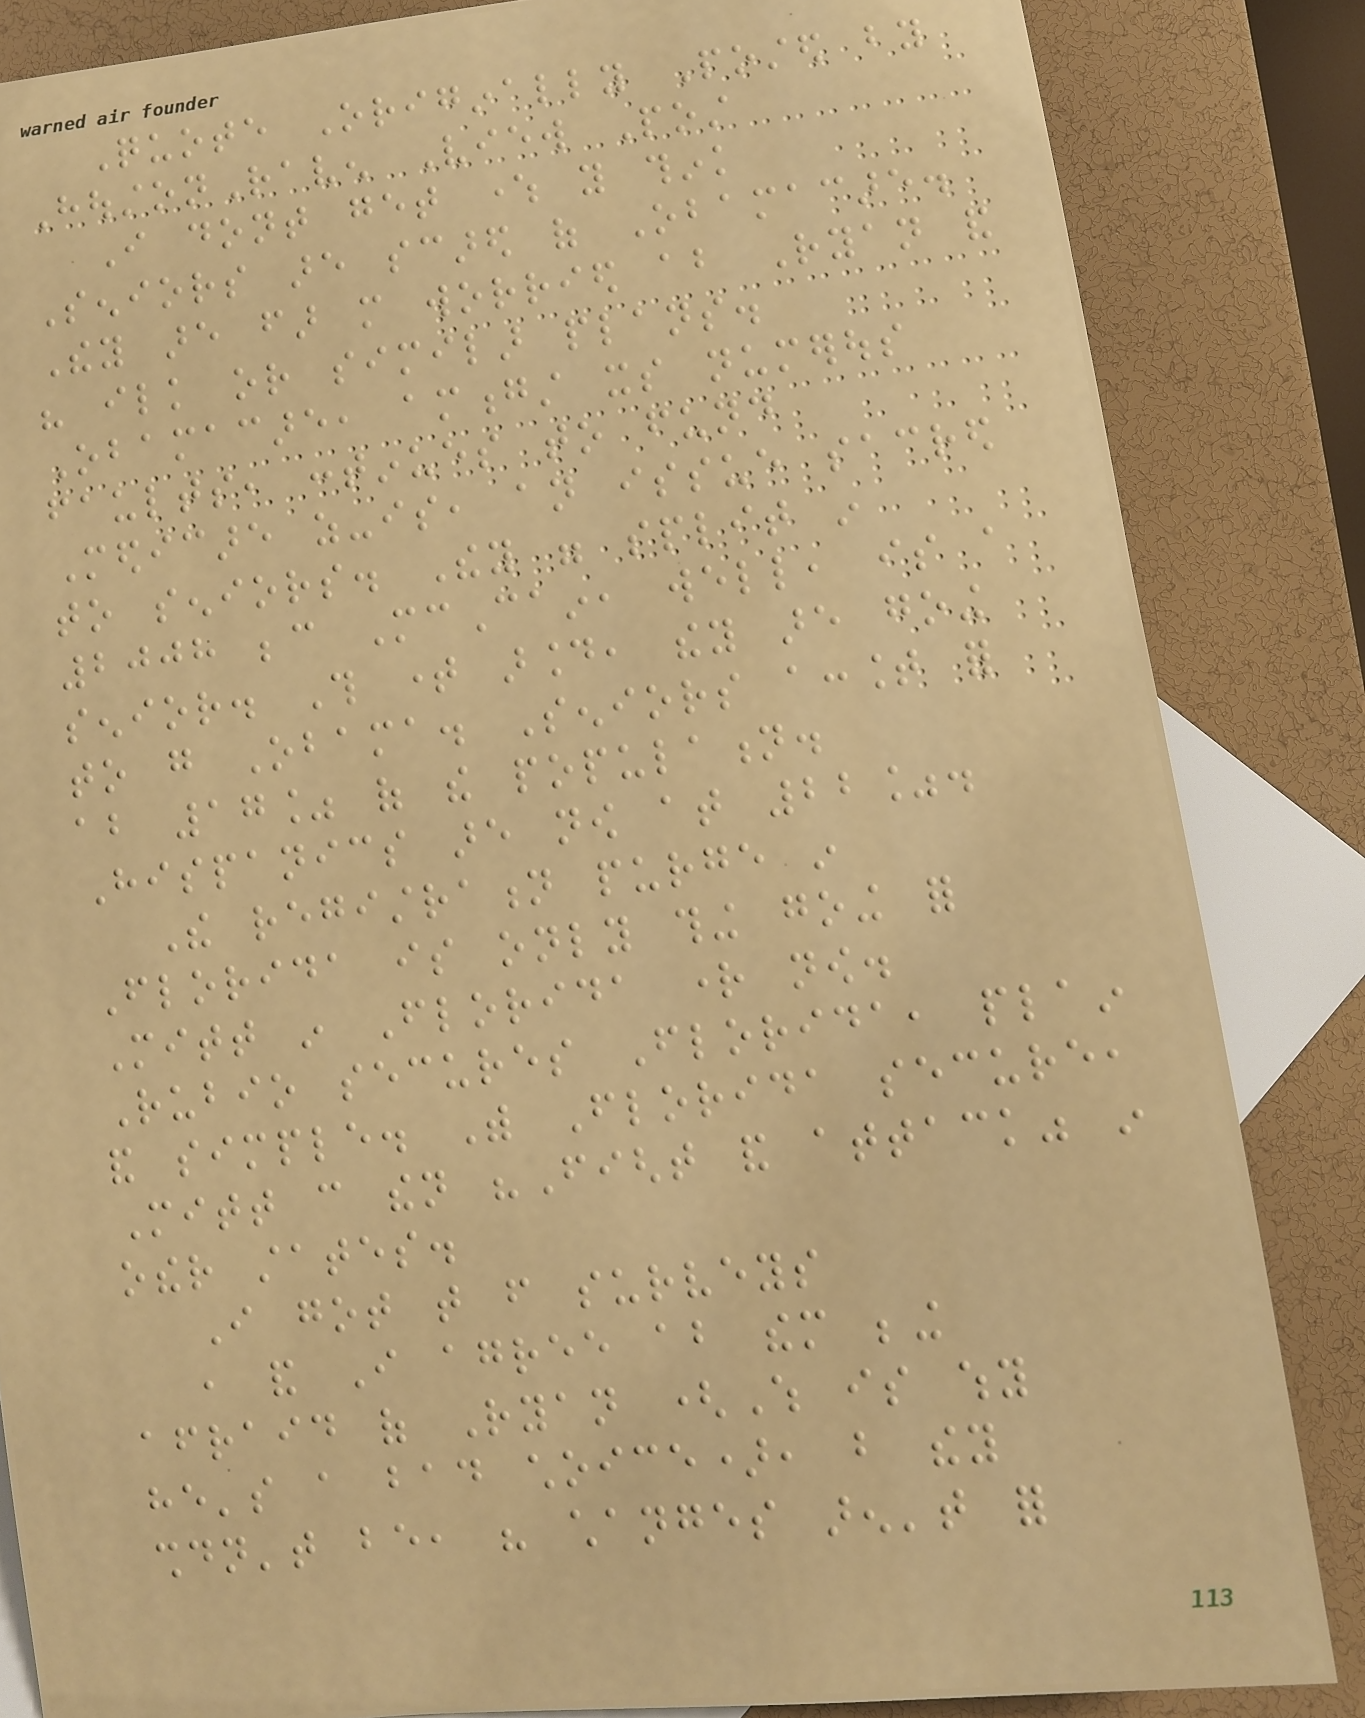Quote Originally Posted by
HoustonRaven View Post
I dont get where you think
Seniors are scared of Obamacare.
They are far more worried about Ryan and
his ilk or similar plans.
Obamacare, amongst its numerous
faults, continues to fund
Medicare as-is, an issue sacred
to seniors. They were split in
2008 because McCain, well, is a
senior. This time around, they are going
to go Obama. Seniors account for
about 17% of the population.
Hispanics are now at 22%.
The registration purge in
Florida is only thing going for
Mitt in Florida right now.
Rubio secures Florida, plain
and simple. With Florida secure,
Mitt can then "Fight and attack" in
other states.
I got that from surveys
, and I agree about them being
afraid of Ryan (Which is why
he's a bad choice), but they
shouldn't be, his changes aren't for
